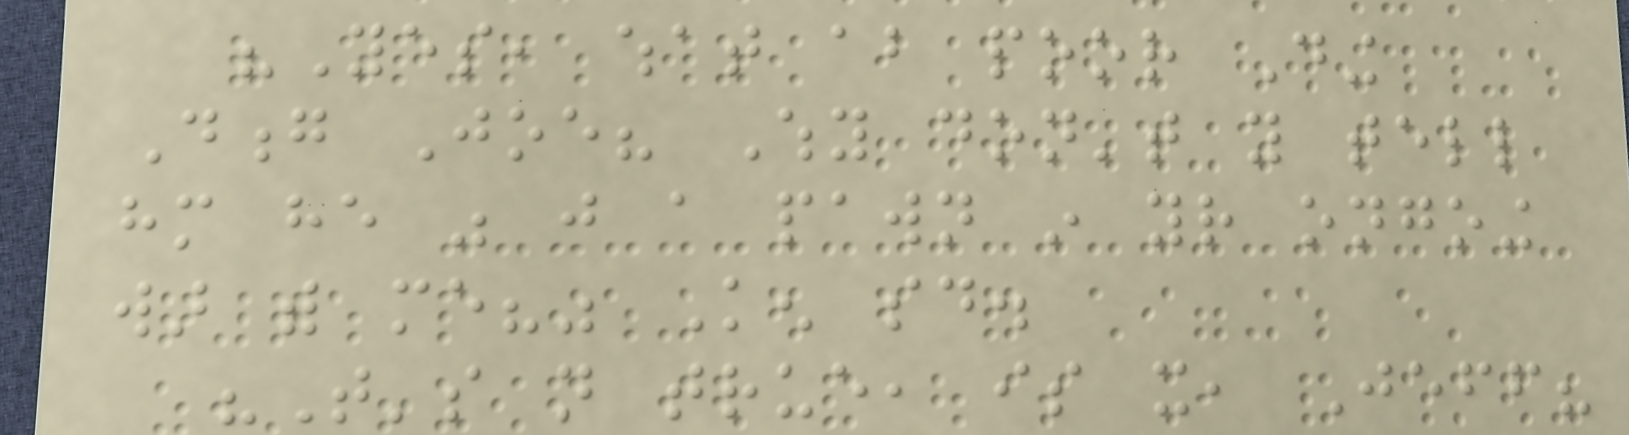"Yes, what about poor Ding
Dong Joe? Why don't you tell
him he was just a pawn in your ongoing
war with me?" Ken said.
"That's not true, is it, Jeff?
